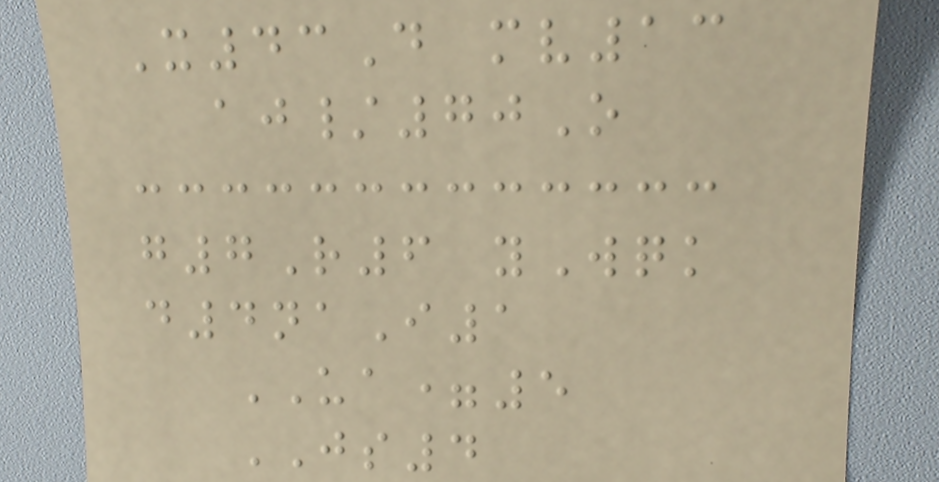X43D mv13
aj/70O
g7R6 yWqk
d4naI1
UA=5
JS4
